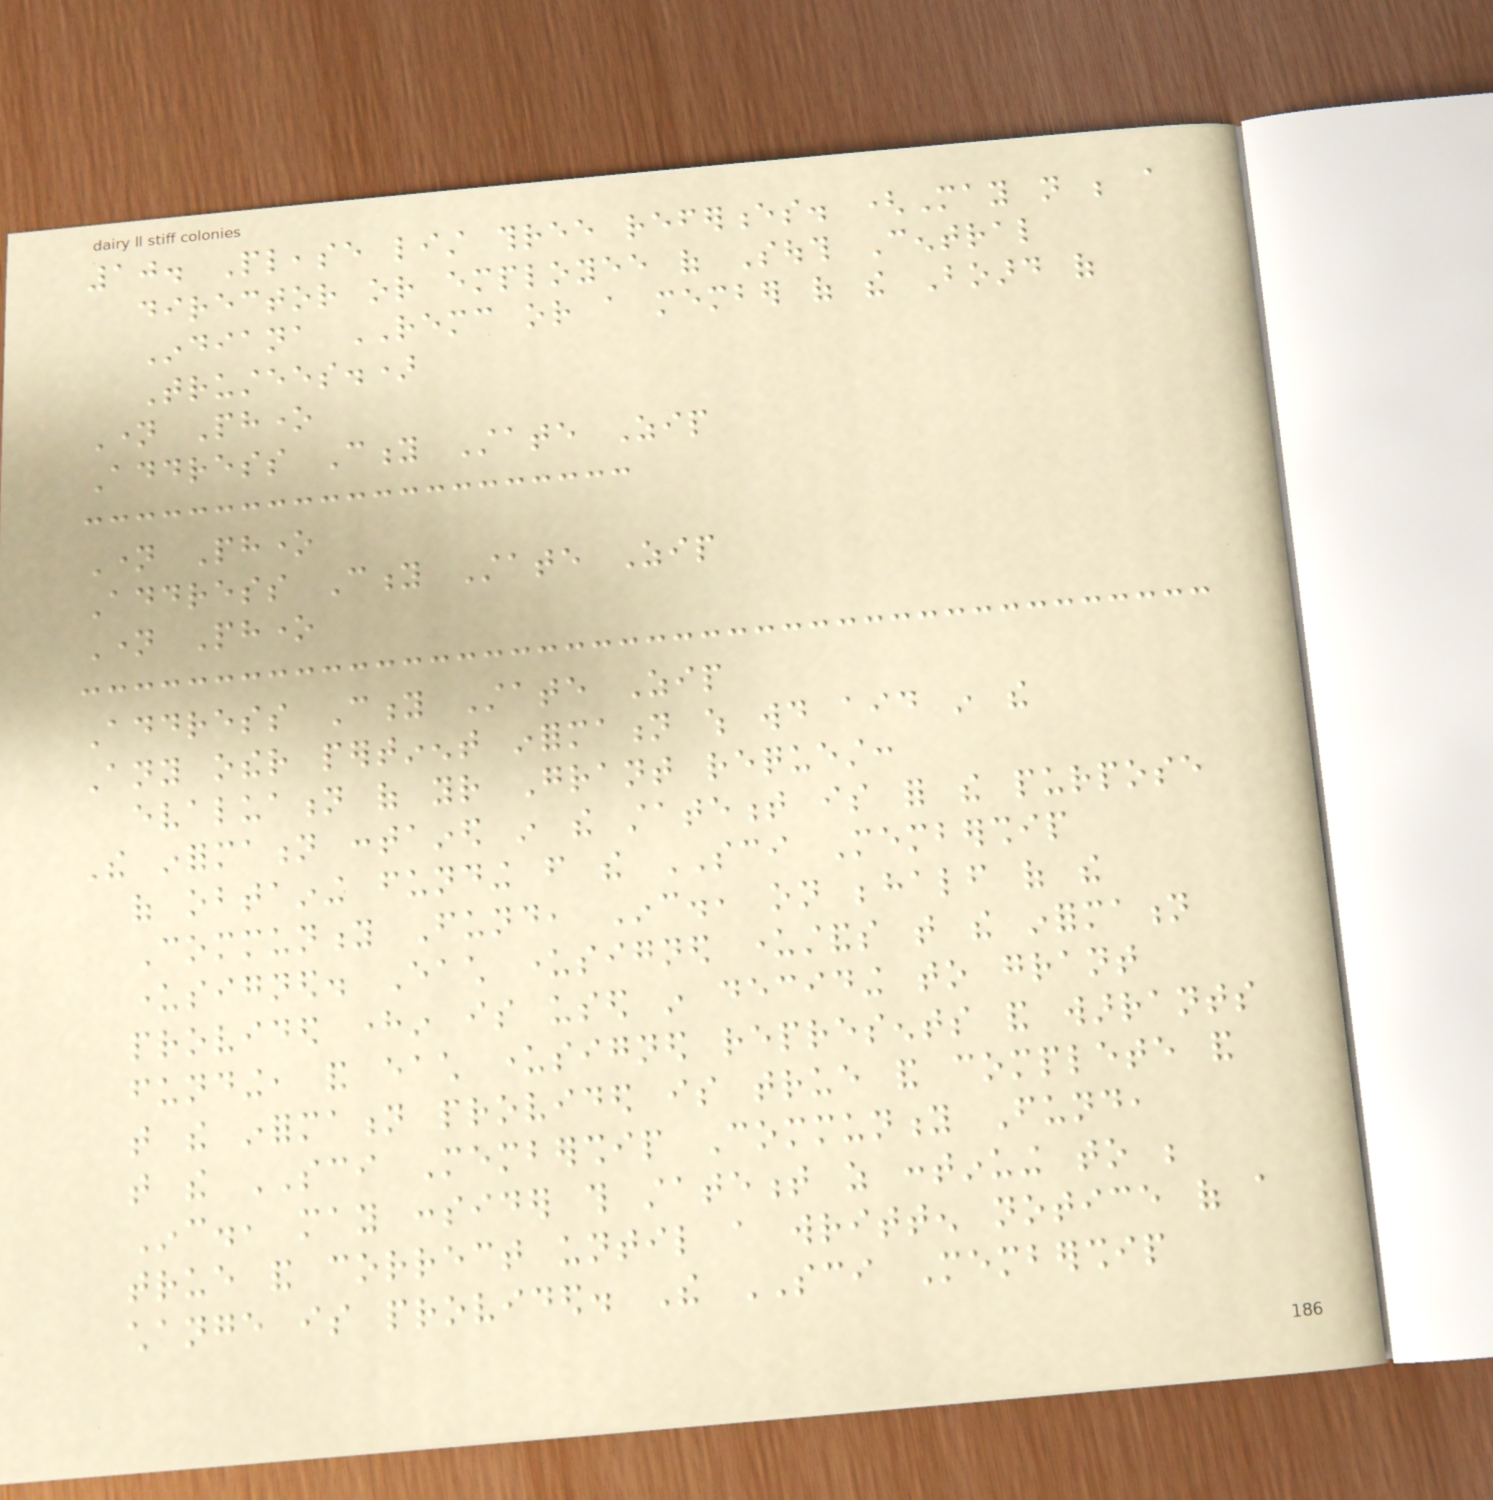10. Please list three references. (May not be a
director or employee of South Central
Indiana REMC or a member of the Board of
Trustees.)
Name Phone
Address City State Zip
Name Phone
Address City State Zip
Name Phone
Address City State Zip
Any other pertinent information which would aid in the
evaluation of your Grant request:
The information contained in the statement is for the purpose
of obtaining funding from the SCI Membership
Community Fund, Inc., on behalf of the
undersigned. Each undersigned understands that the information
provided herein is used in deciding to grant
funding, and each undersigned represents and warrants
that the information provided is true and complete and
that the SCI Membership Community Fund,
Inc., may consider this statement as continuing to be
true and correct until a written notice of a
change is provided. The SCI Membership
